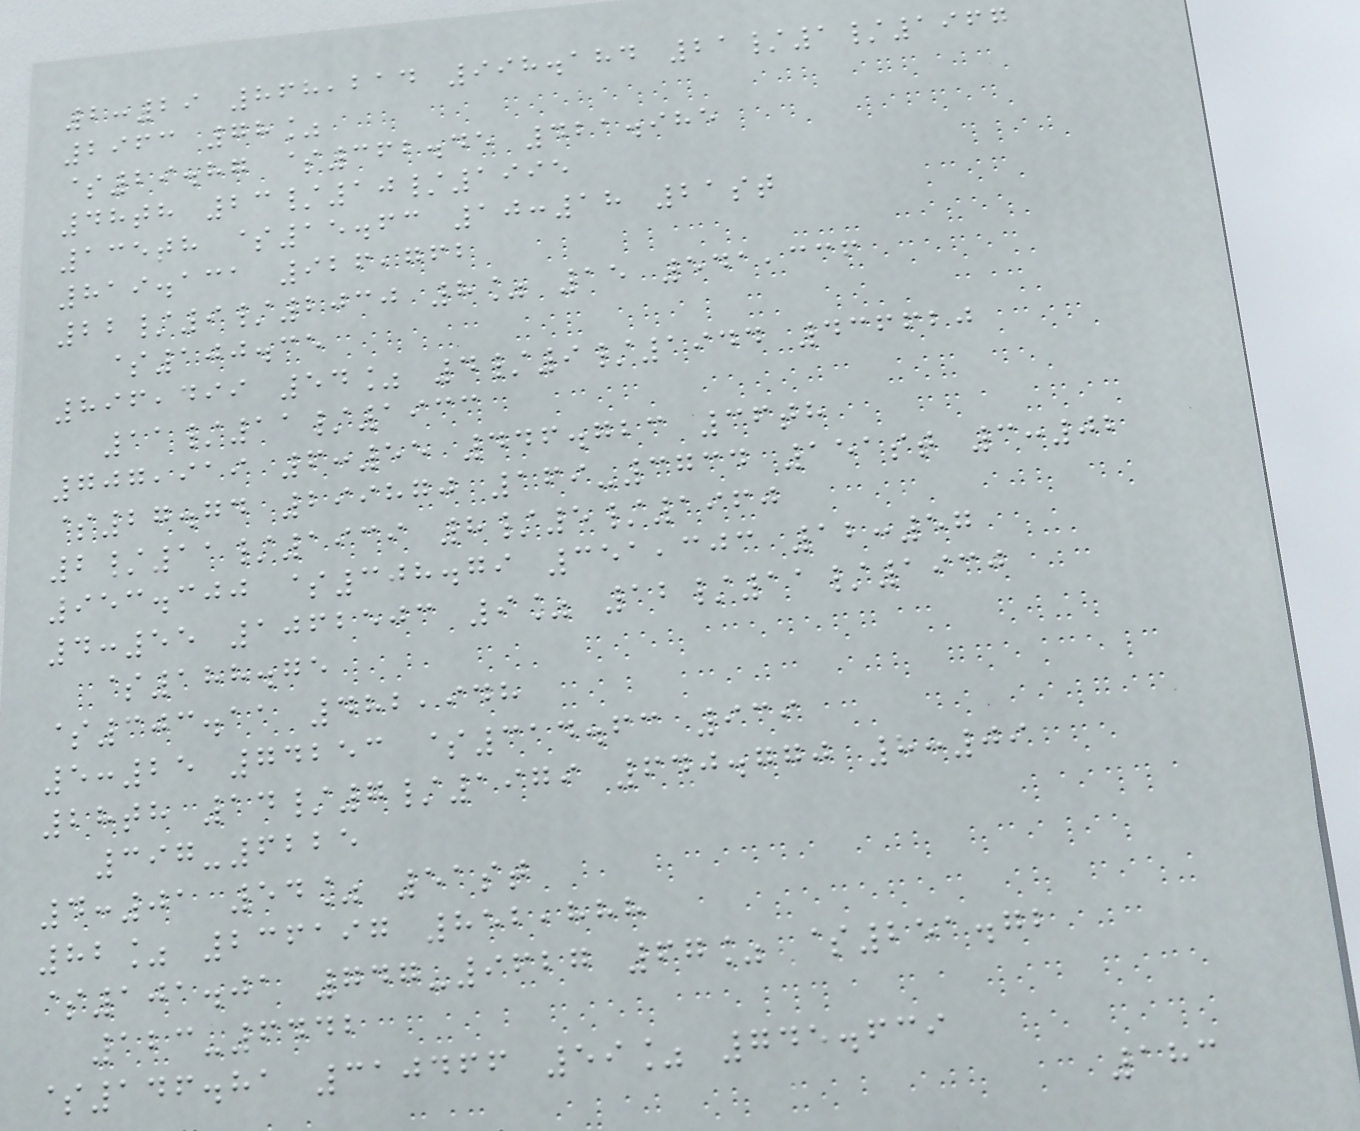2:29 868,214 998.184 21/1/1967
2963 78%
$29.87 $362.45 421.985
48th 23/10/1995
135th $15.63 10:18 21st
819.131 926,762
22/9/2030 8% 15 541,336
$100.35
896,499 54% 4/9/1944 436620
11/11/1933
707,919 6:55 446.723 36th
$27.74 299870 169-3734 151st 3:02
2/11/1939 8/5/1960
953.300 $308.79 351,303 12:57
4:55 1062503 9% 12/11/1930
$188.75
$303.11 482,948
5:25 74253 $314.63 939
28th 14/7/1979 640.770 8:09
397-6225
4:01 54% 51st
82% 236197 852,888
$101.01 747-9627 67% $251.72
123-6442
$146.81 310466 59% 745.639
183
